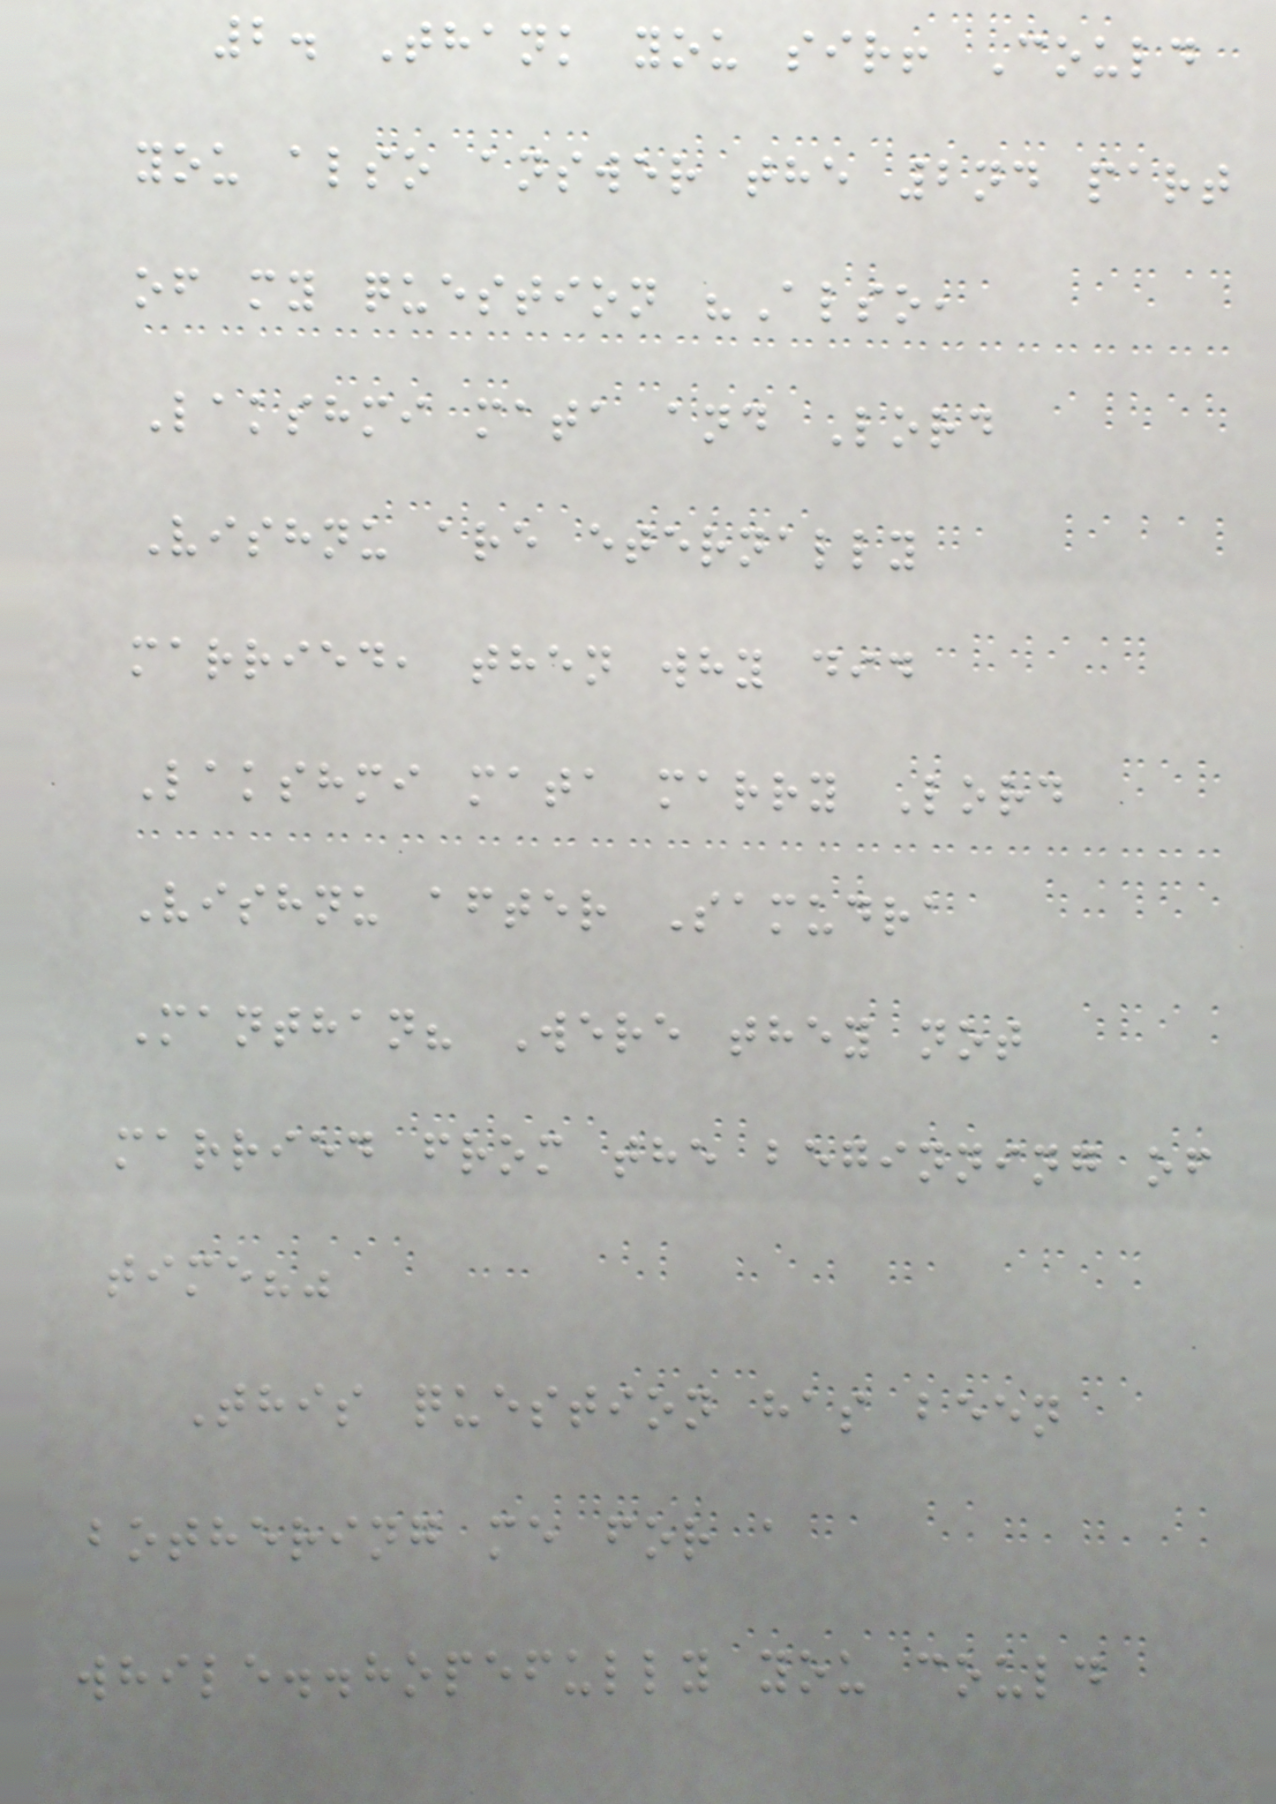2. Thank you sir! Could
you also answer the 2nd part
of my question "Also,
Lakshmi mata and Lord
Vishnu are eternally
married, then why did
Lakshmi mata marry Lord
Vishnu after Samudra
Manthan? Were they not
married from the beginning of
time?"
This question has been
bothering me for a
while..hopefully you could
